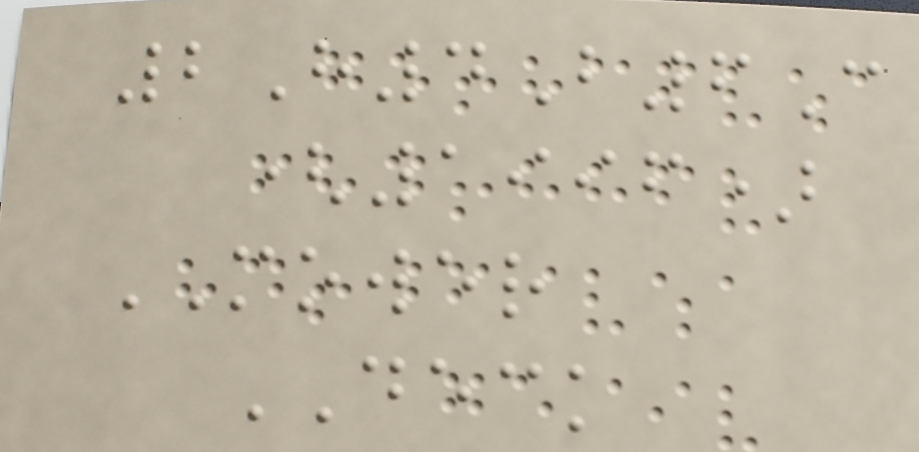2H4B6C
(1996)
MOWER
DECK
